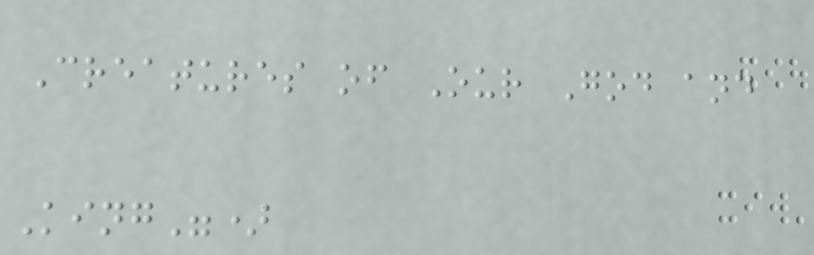Creatures of Our God and
King")
